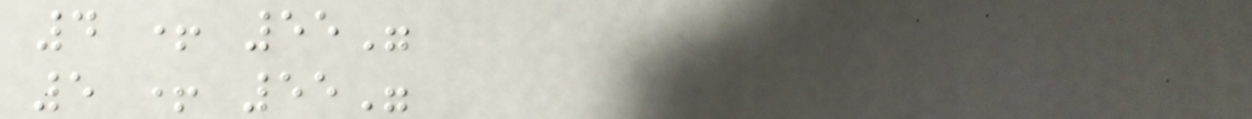4 + 55"
5 + 55"
